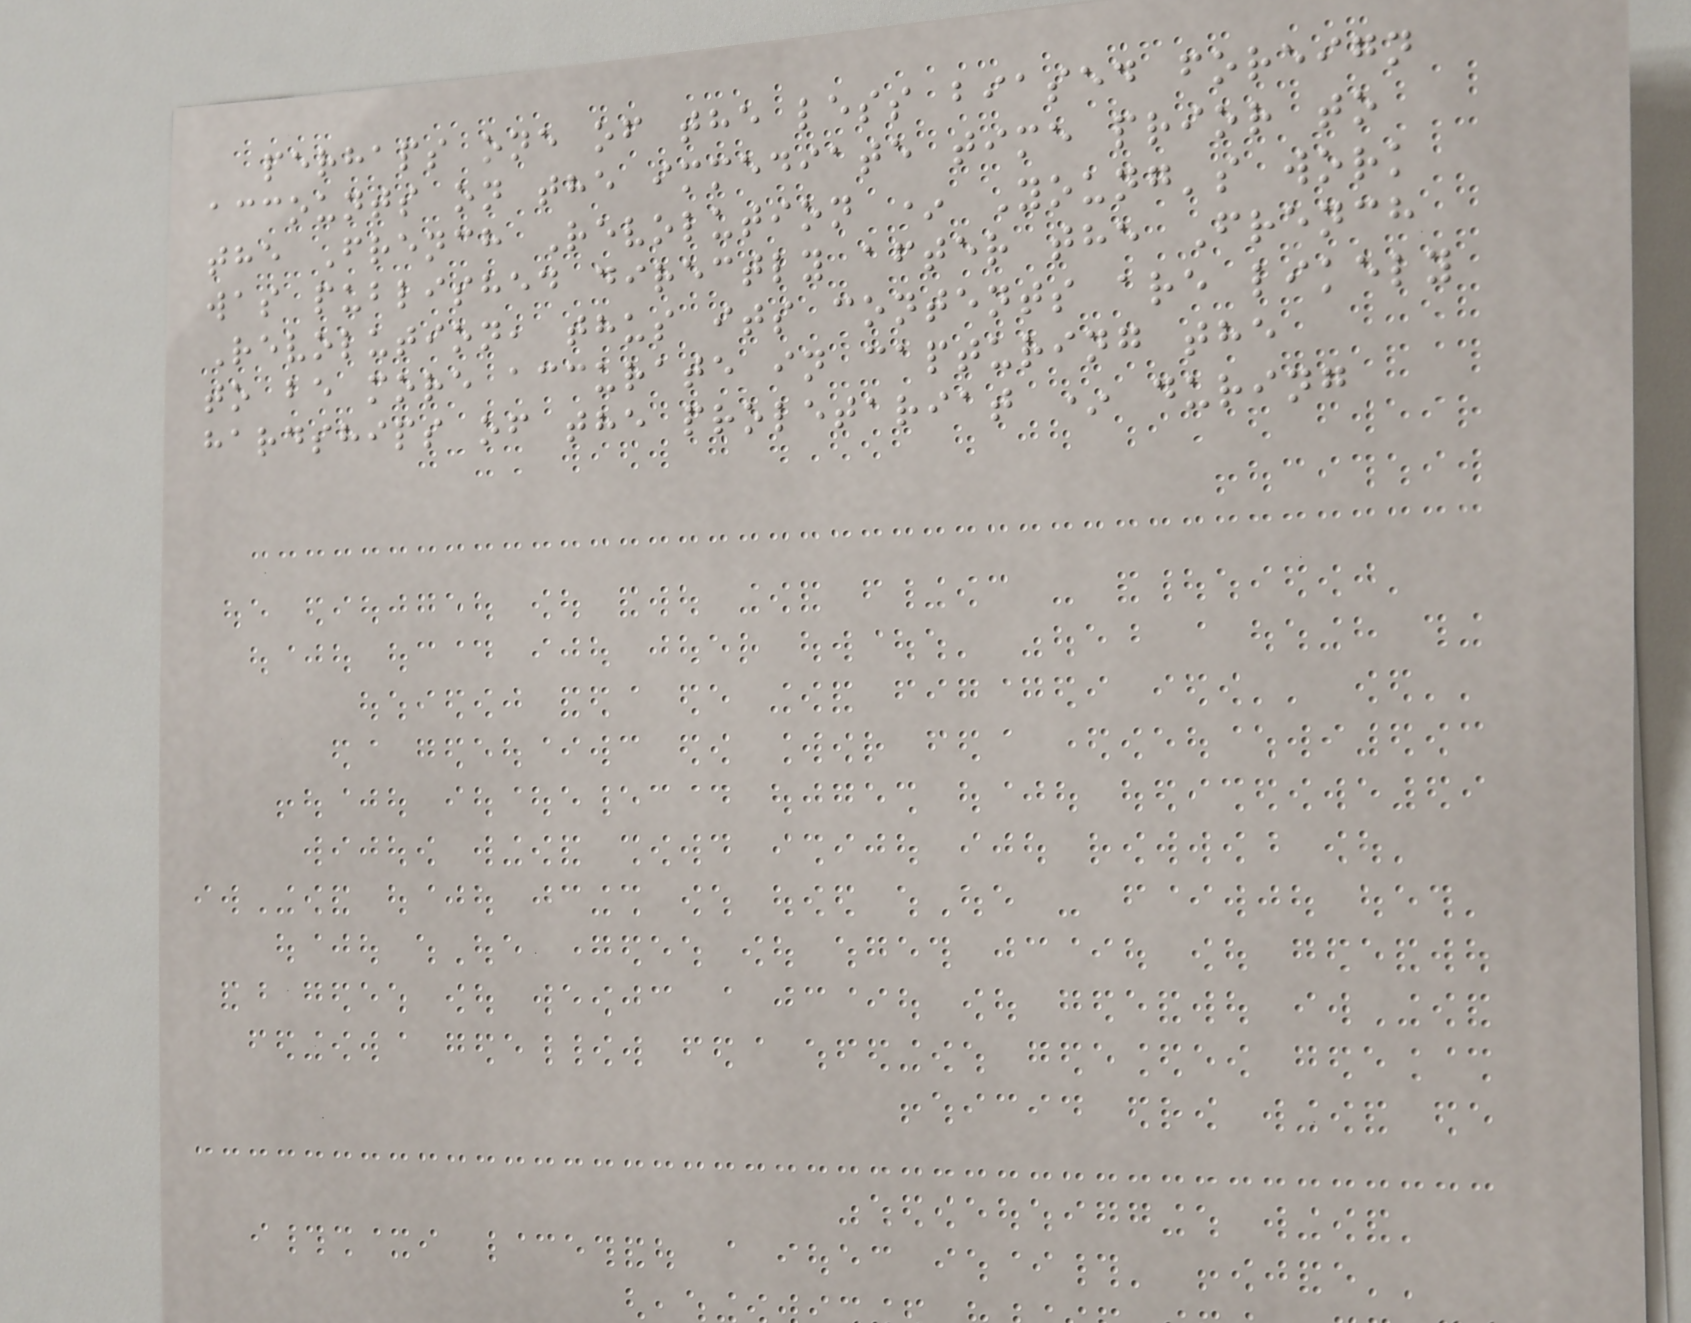perhaps one of the less biased foreign
accounts on the immediate time prior to
the French Revolution * Young's work
was published directly after the French
Revolution, thus its contents are likely
to be more accurate in capturing the
hardships of the proletariat * during
